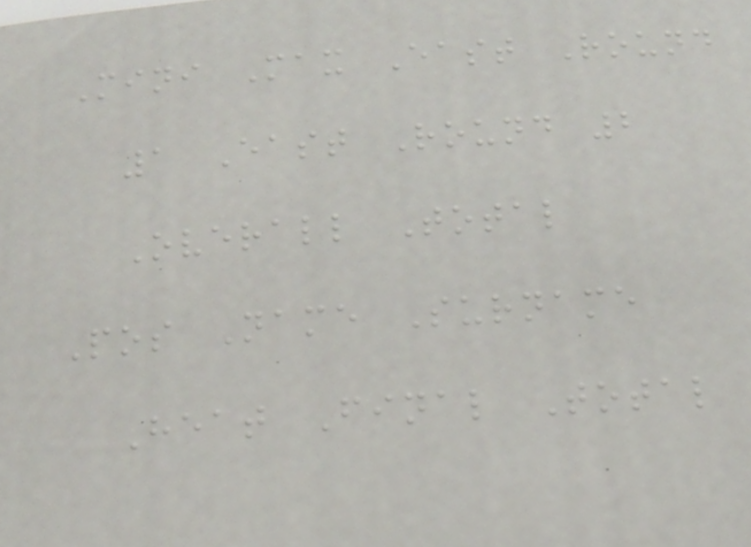Mini Max East Round
1 East Round 2
Overall Total
Pos Name Surname
Heat Final Total
